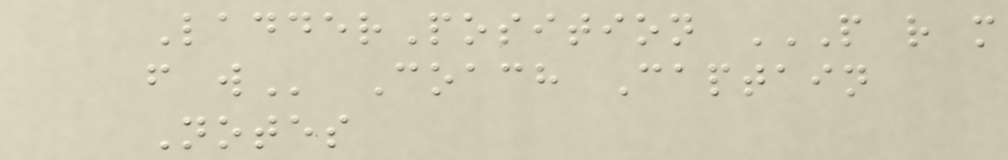LadderPosition P R M
F W Coach Captain
Notes
